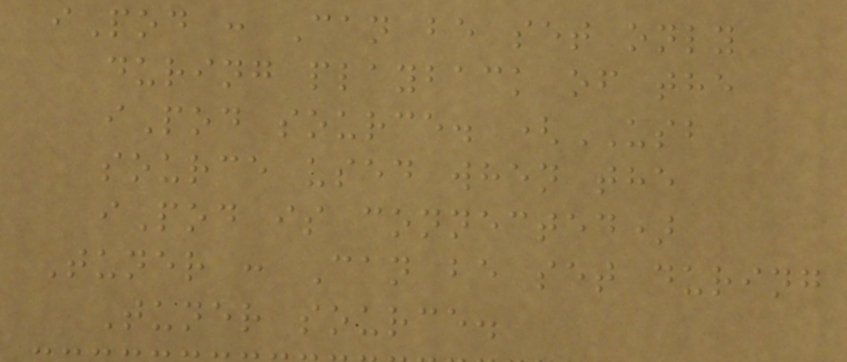iPod : Can be set only
during playback of the
iPod source. (USB
source used when the
iPod is connected)
Tuner : Can be set during
Tuner source.
